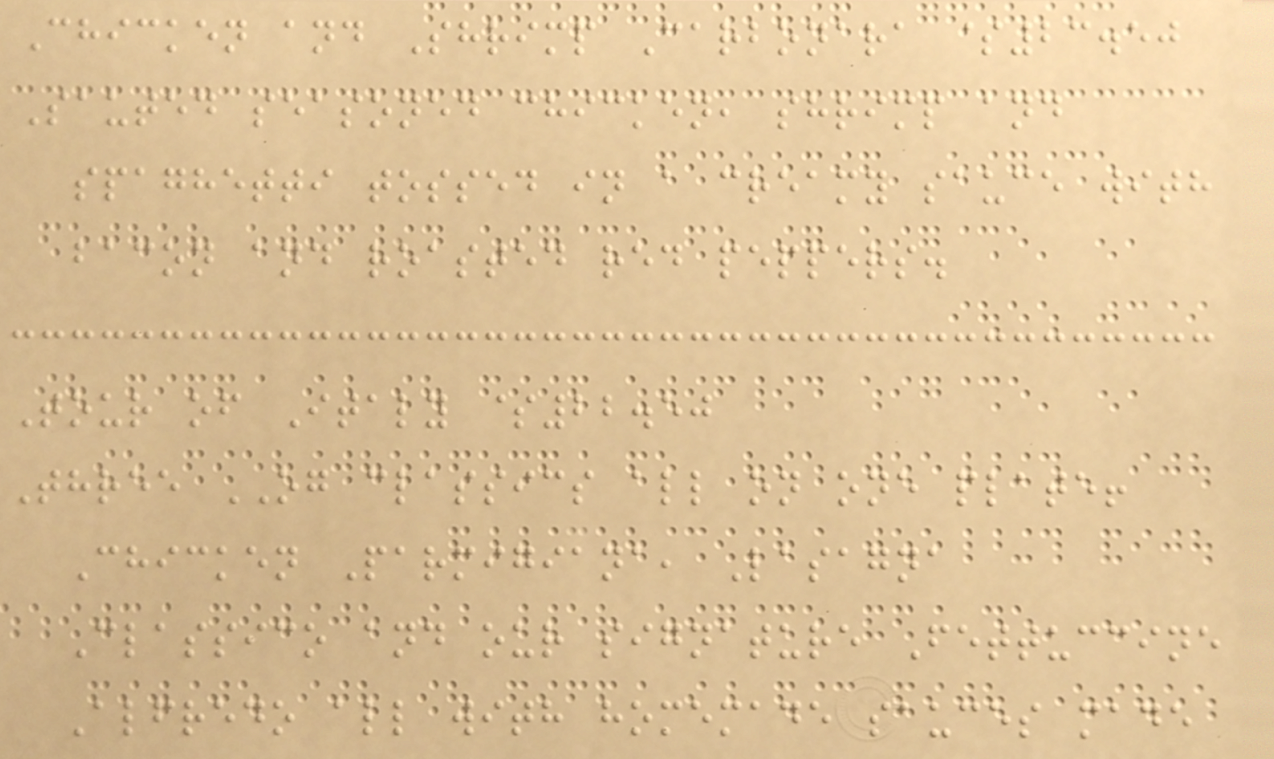Chicken and Shrimp Carbonara $23.50
Sauted seasoned chicken, shrimp and
spaghetti tossed in a creamy sauce with
bacon and roasted red peppers.
Tour of Italy $22.50
Three OG classics all on one plate!
Chicken Parmigiana, Lasagna
Classico and our signature Fettuccine
Alfredo all with homemade sauces made
